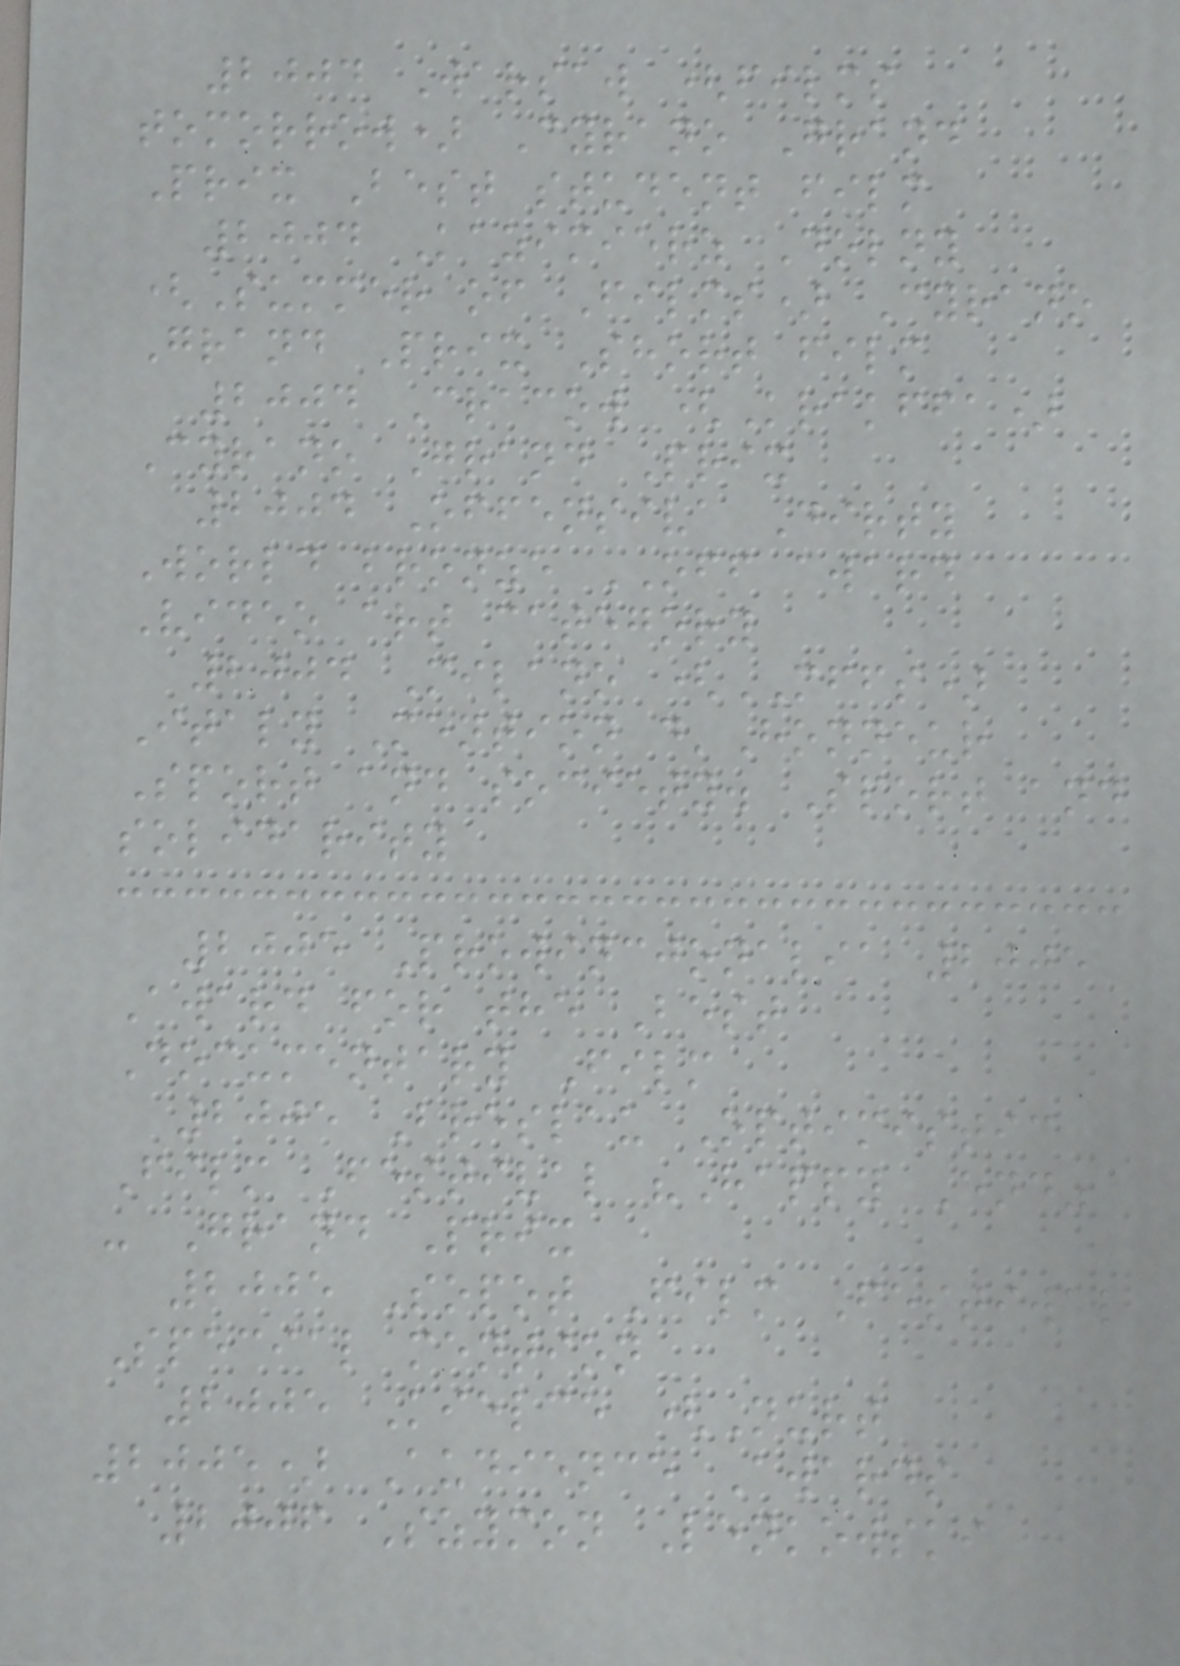2004 Warsaw (films
tomorrow) Cyrano Grand
Prix Best student film
2004 Kazimierz Dolny
(Summer of Films) Cyrano
Grand Prix Short film
2004 Cracow (Krakffa)
Cyrano Grand Prix
2004 Offensiva Dirty
World bronze OFF award
Video art category
2004 Milano (MFFS)
Italy Mention d'Honneur
Sport and society. Sport and
solidarity
2005 Prowincjonalia 2005
Award for the Best
Documentary Film
2005 Breslau Optimistic
Film Festival "Happy End"
- Grand Prix
2005 Sopot Film Festiwal
Special mention
2005 Kielce (Nurt
2005) Audience Awards
2006 Szymon Lenkowski
